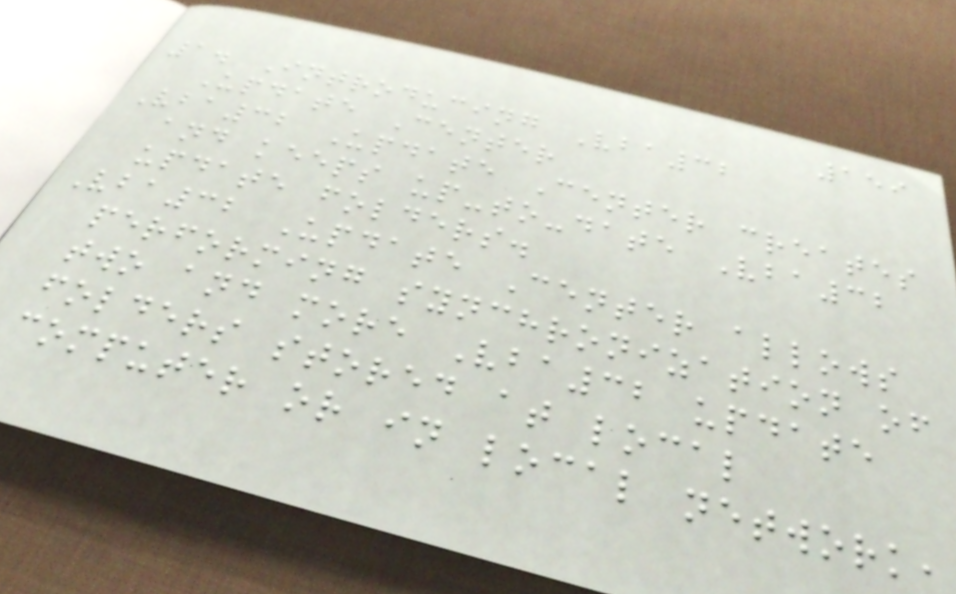159
1. Introducing Vba32
Update Center
Vba32 Update Center creates
and keeps up-to-date Vba32
update folders.
Vba32 Update Center allows
performing synchronization of
two and more Vba32 update
folders stored at local
computer or in local network,
